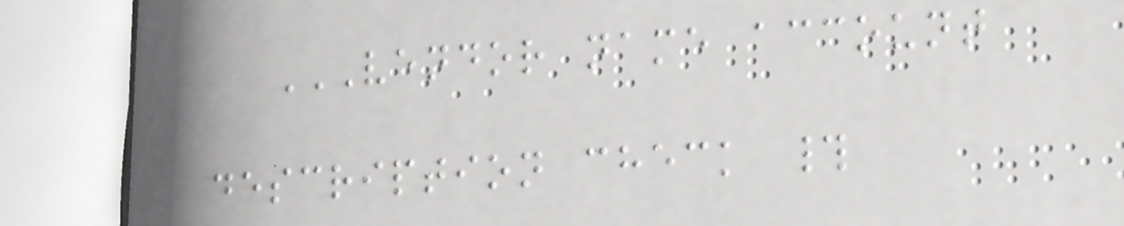VENDOR NAME ACCOUNT
DESCRIPTION CHECK #
